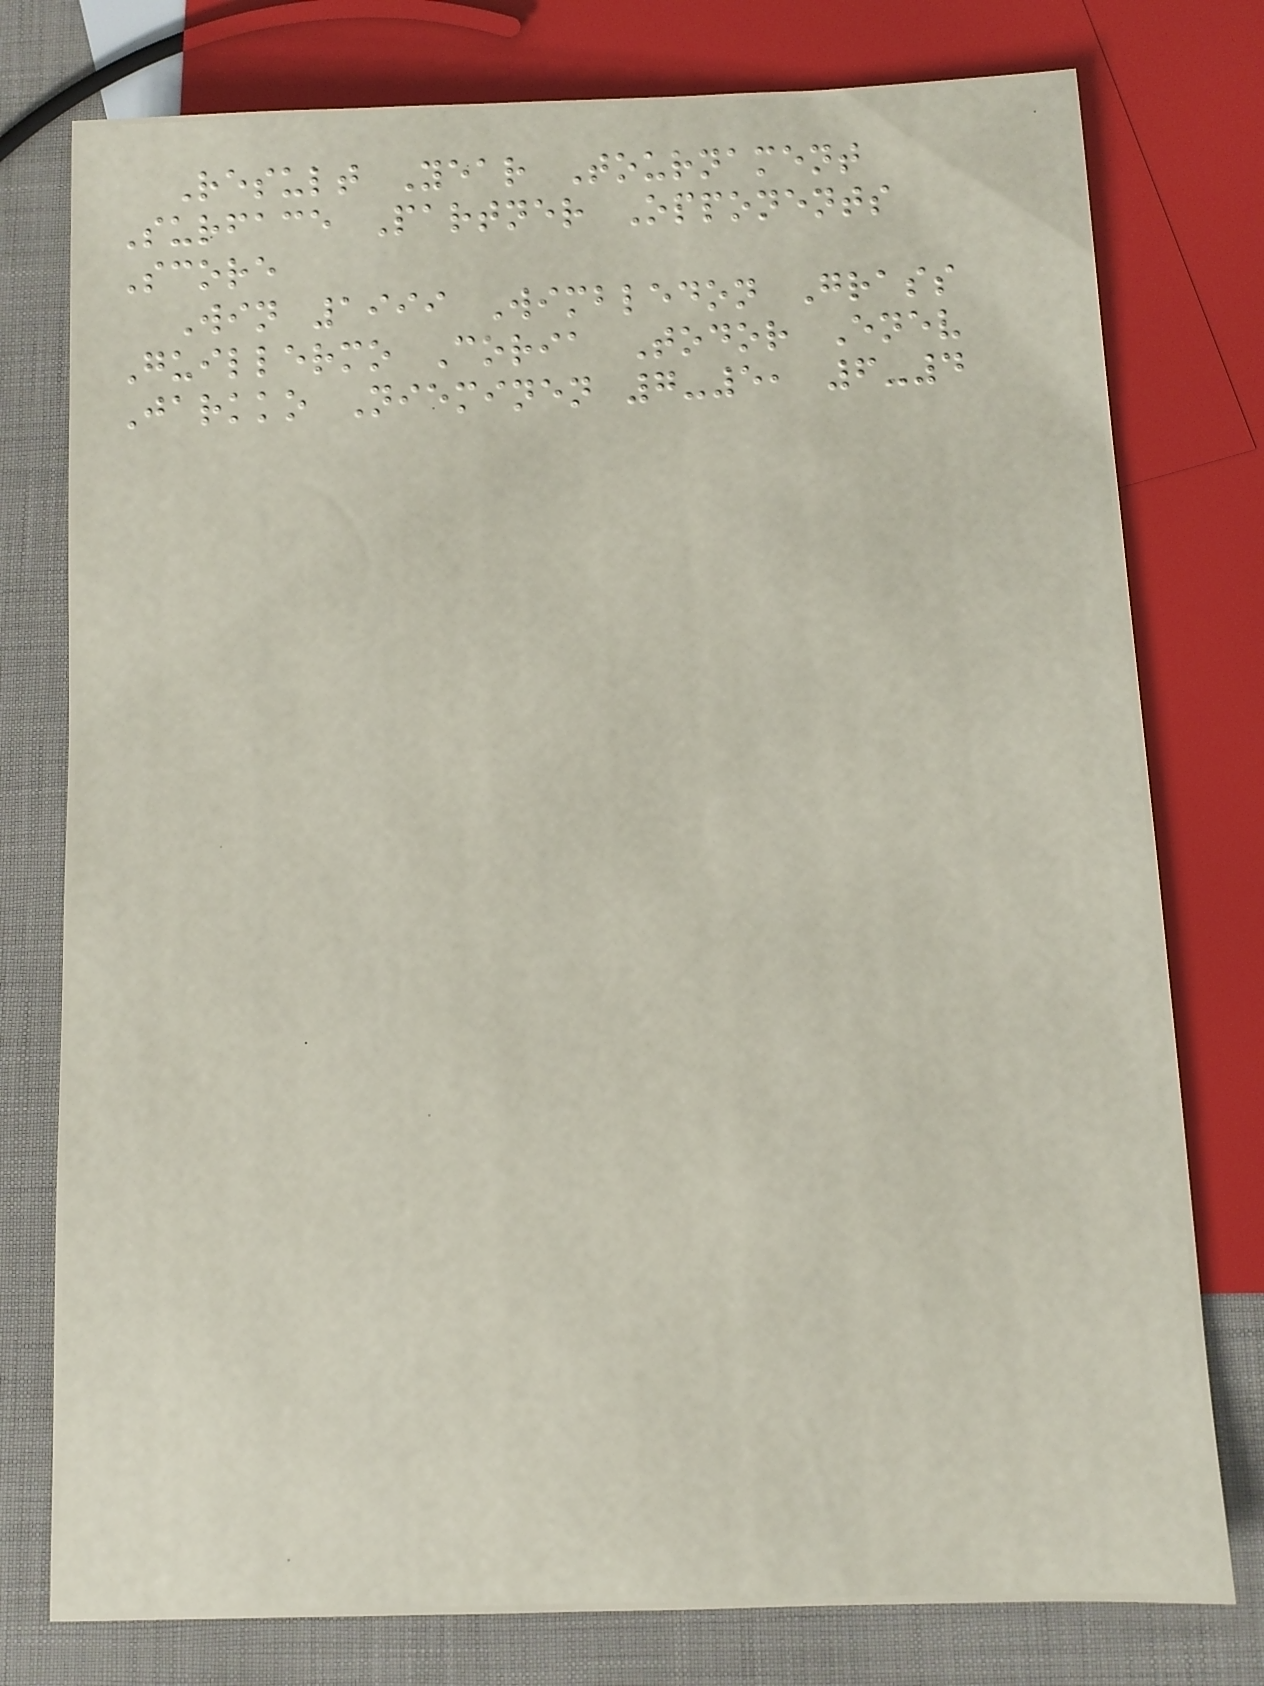Result Year Tournament
Surface Partner Opponents
Score
Win 1999 Wimbledon Grass
Guillermo Coria Todor Enev
Jarkko Nieminen 7-5, 6-4
